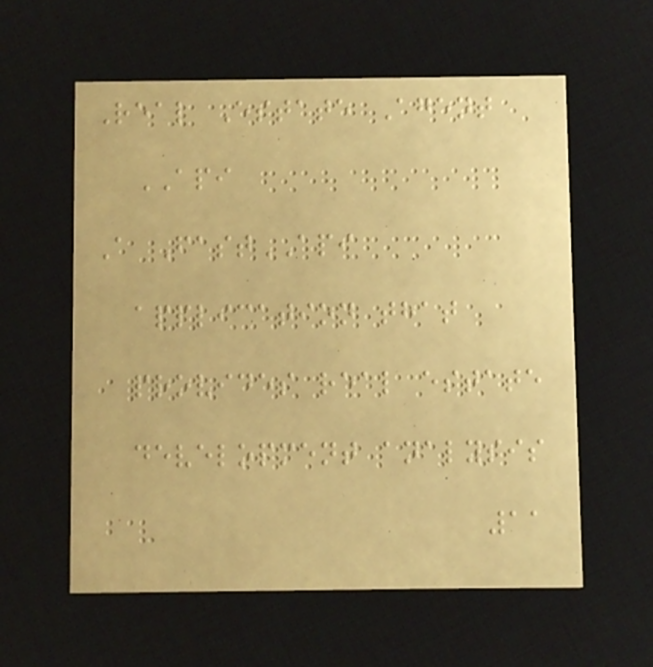Real Estate Agent
API
A FastAPI
application that
provides real estate
development analysis
11
